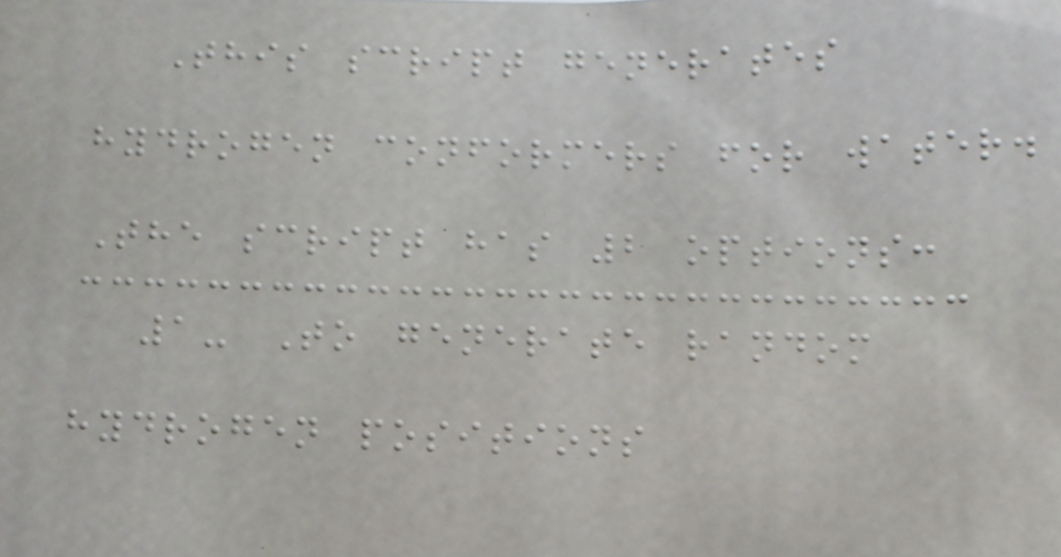This script generates
hydrogen conformers for water.
The script has 2 options:
1- To generate random
hydrogen positions
